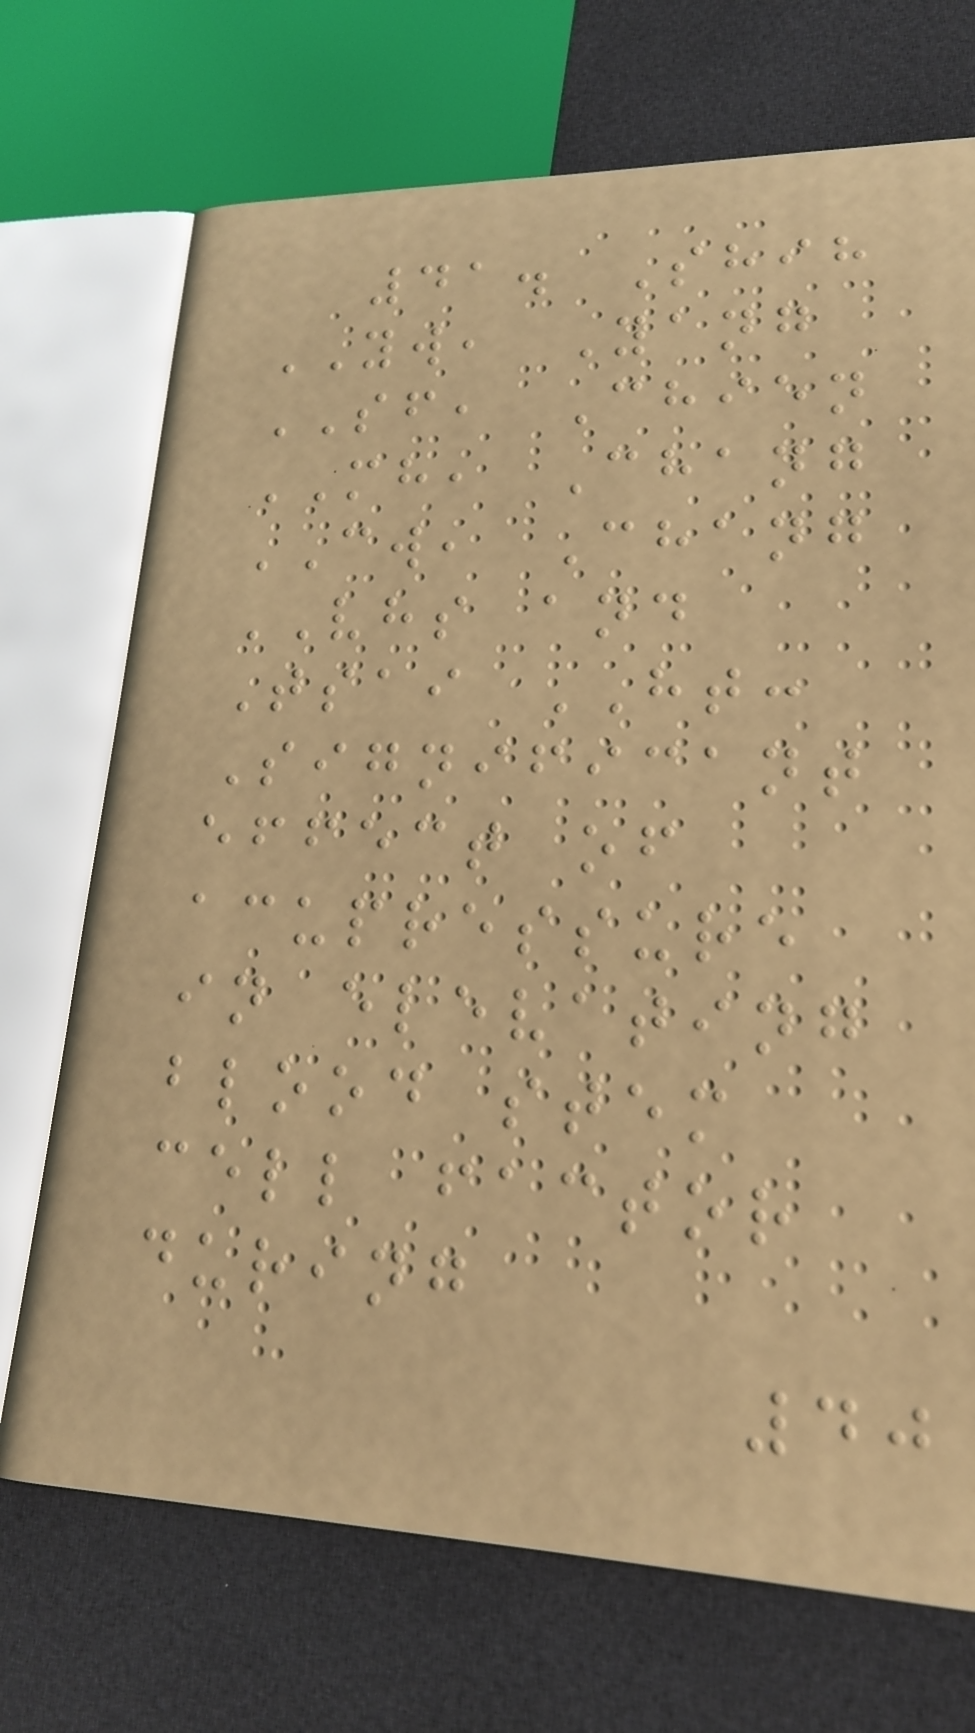41. Shih
YW, Yang
SF, Chien
MH, Chang
CW, Chang
VHS and
Tsai HT:
Significant
effect of
acupressure
in elevating
blood stem
cell factor
during
40
